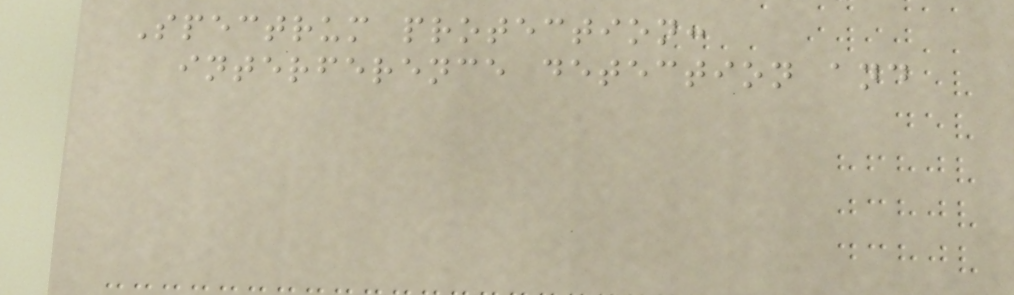Spectrum protection:
interference detection and
